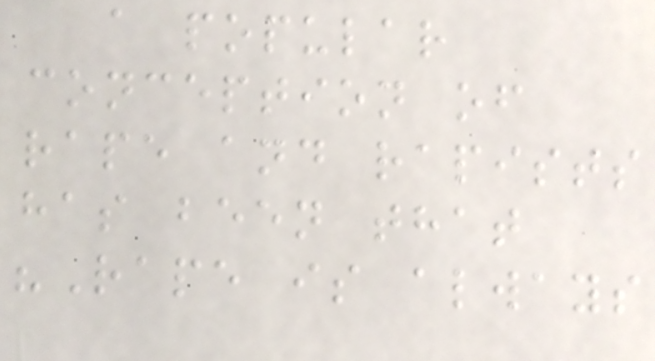a popular
conception of
rape and rapists
has been that
"Rape is always
